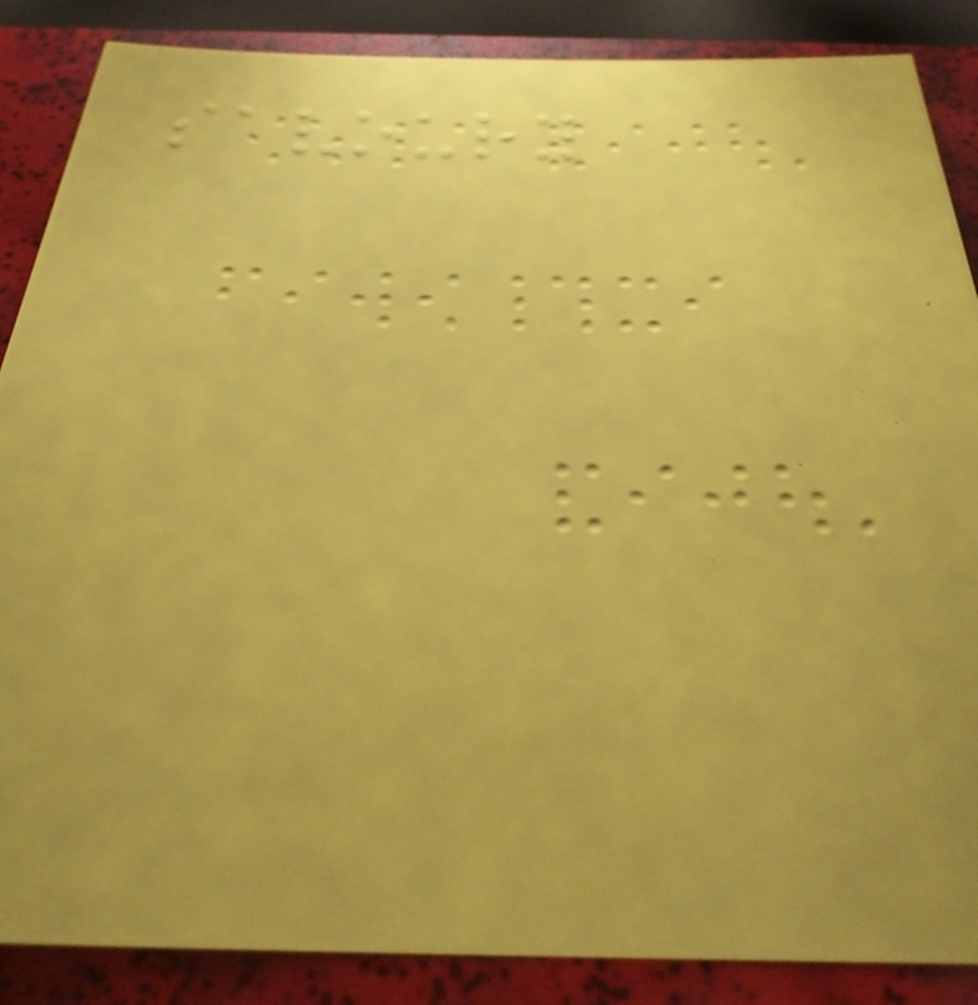savoury
